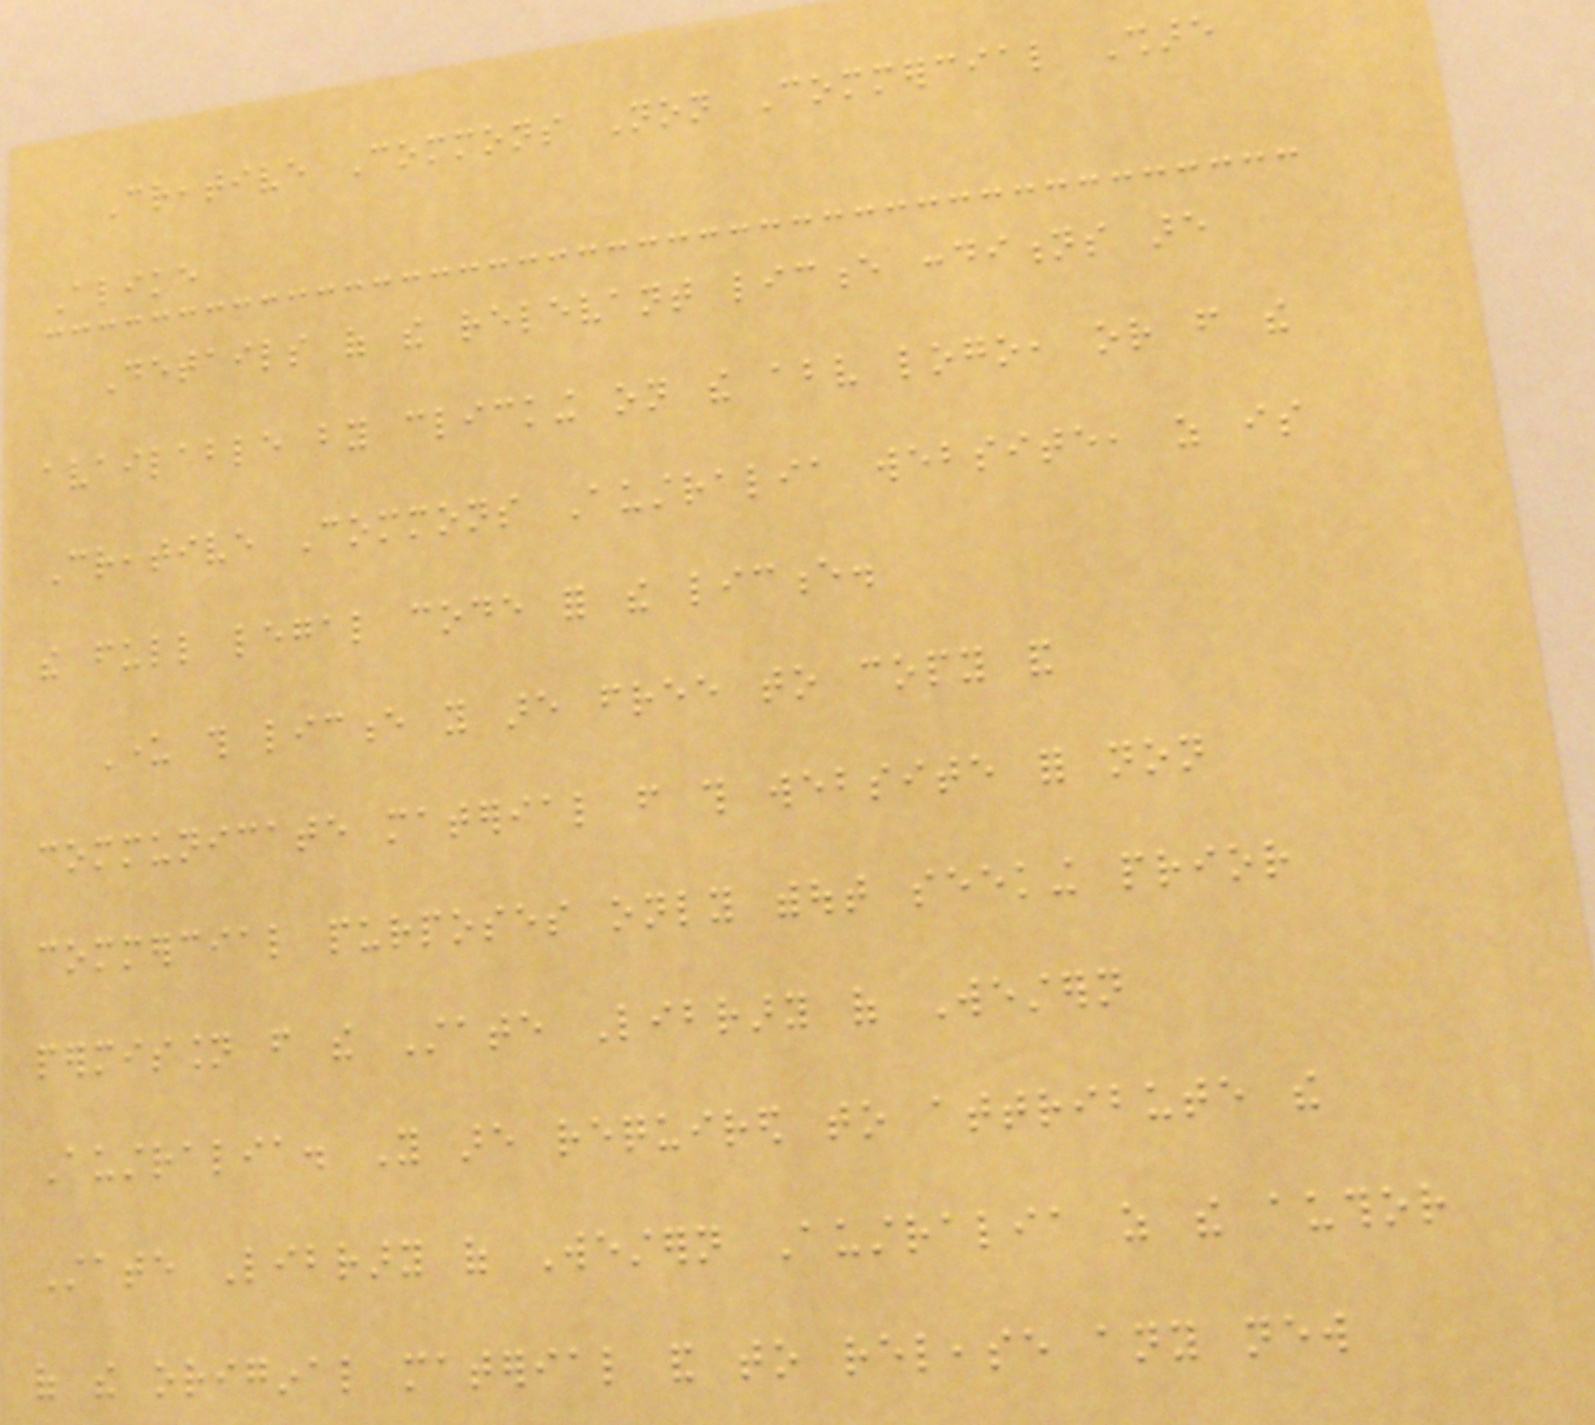Creative Commons Non Commercial Share
Alike
Details of the relevant licence conditions are
available by clicking on the above logo, or from the
Creative Commons Australia website, as is
the full legal code for the licence.
Under this licence you are free to copy and
communicate material from this website for non
commercial purposes only without seeking prior
permission from the State Library of Western
Australia. You are required to attribute the
State Library of Western Australia as the author
of the original material and to release any new
